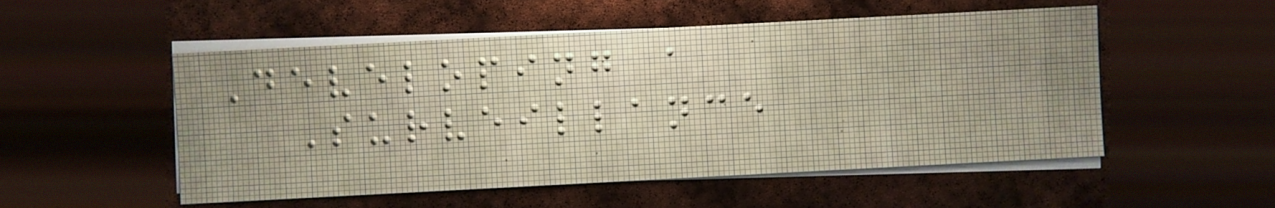Developing a
Surveillance
